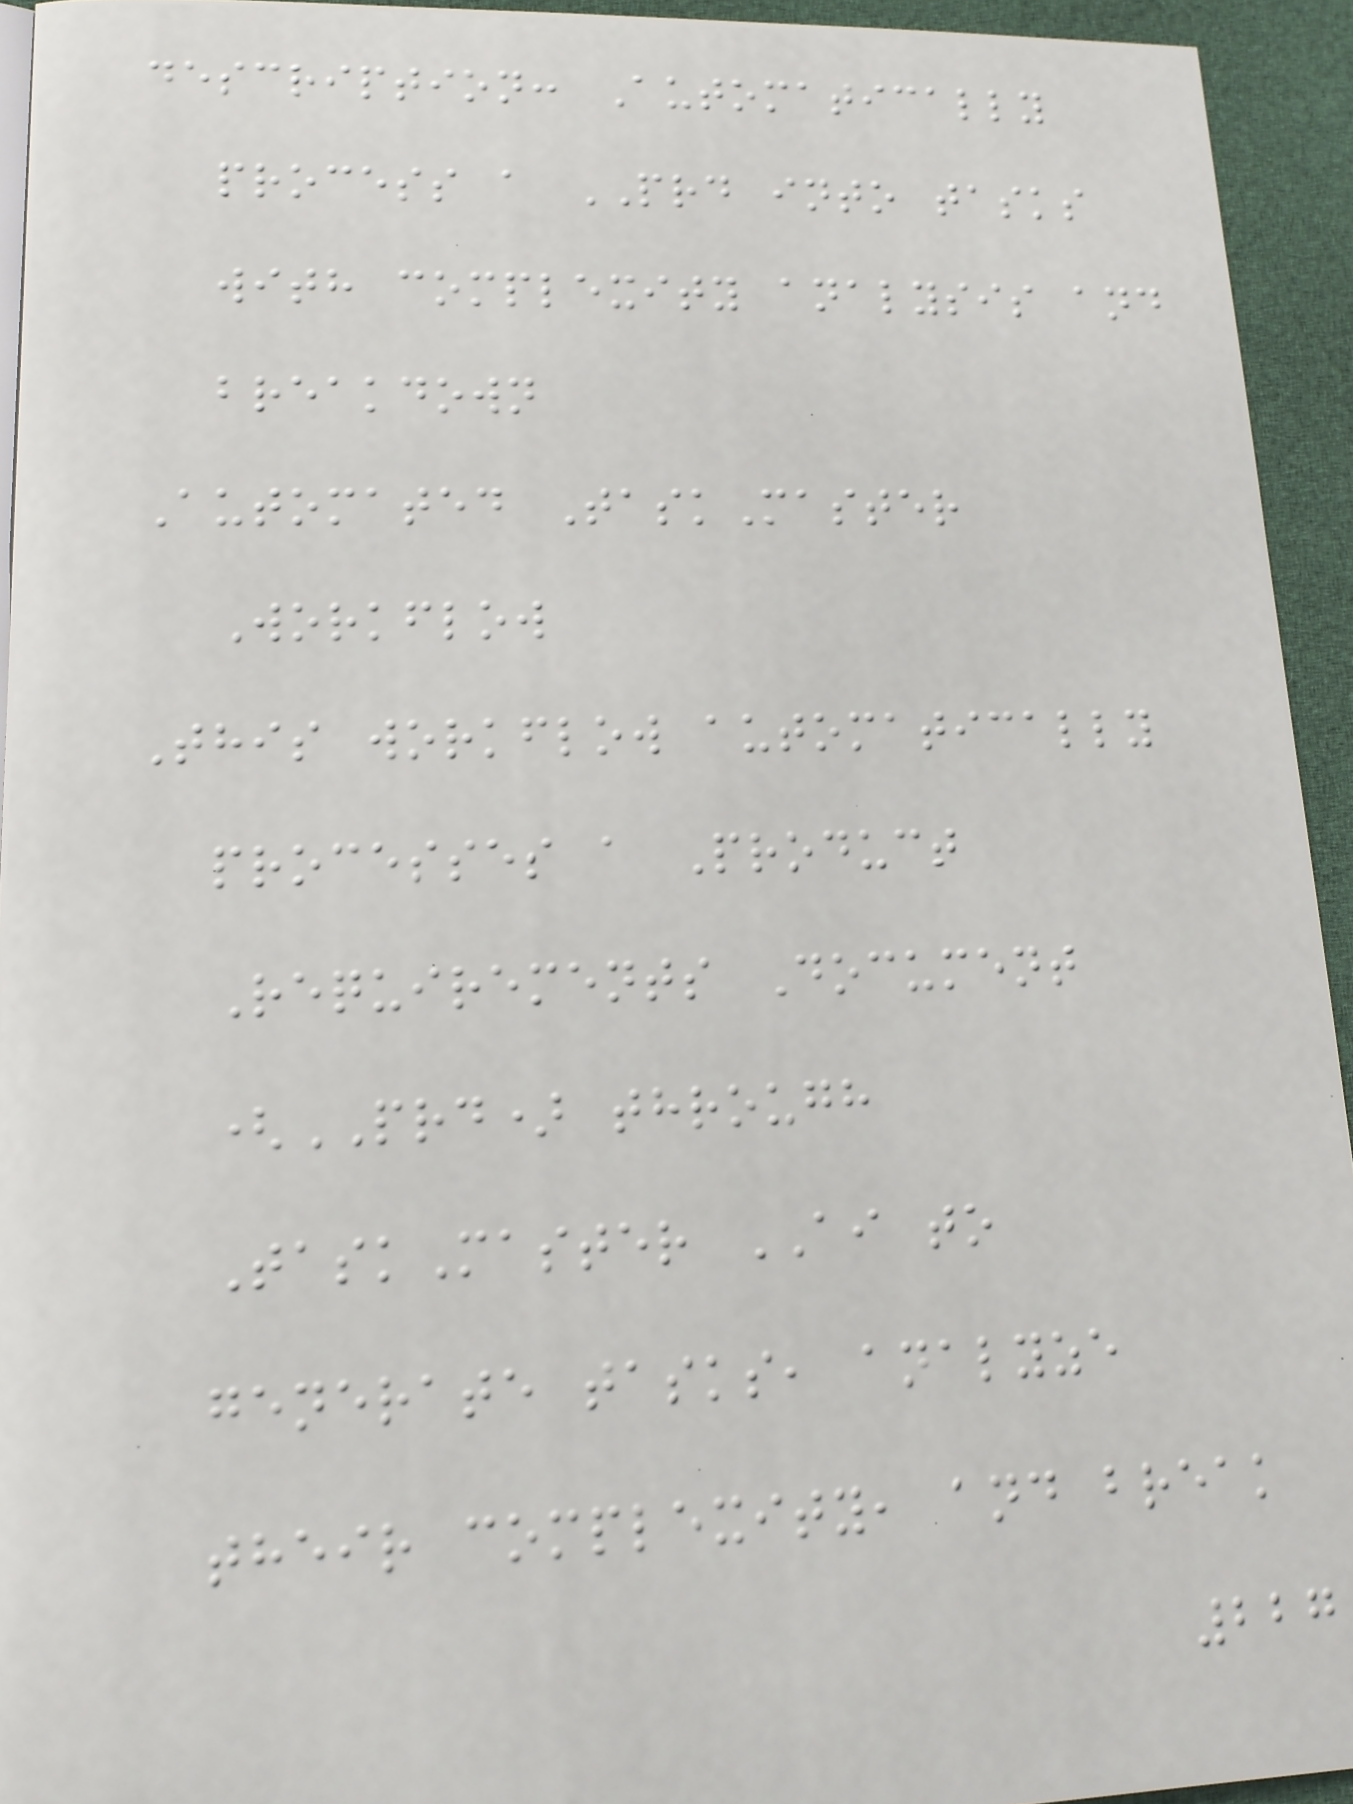description: Automatically
process a PRD into tasks
with complexity analysis and
breakdown
Automated TaskMaster
Workflow
This workflow automatically
processes a Product
Requirements Document
(PRD) through
TaskMaster AI to
generate tasks, analyze
their complexity, and break
227
